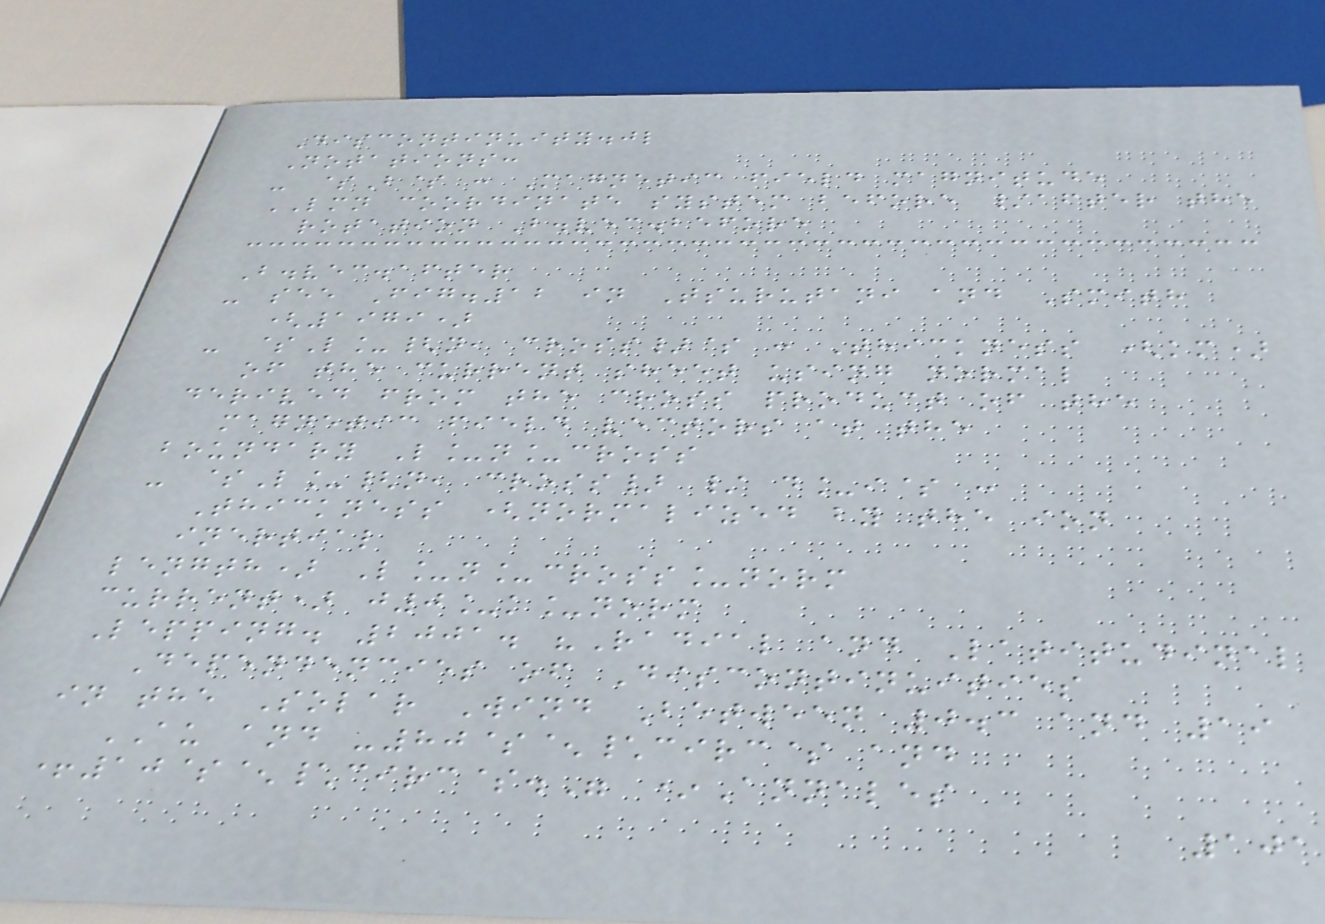Discontinuity.jl
Notations:
- $B$ : Magnetic field magnitude
LMN coordinate system before /after the
rotation B.vec.before
B.vec.after
- see Fig.12 in Tsurutani and Smith
(1979)
- $L_{n, cross}$ : Thickness (km)
of the current sheet using normal
derived from the cross product of the
magnetic field vectors at the
boundary L_n_cross
- $L_{n, cross} / d_i$ :
Thickness (normalized by the ion
inertial
length) L_n_cross_norm
current) j0_k_norm
Lepping. 2001. "Radial and Latitudinal
Dependencies of Discontinuities
in the Solar Wind Between 0.3 and 19
AU and -80$^\circ$ and
+10$^\circ$." *Annales
101
